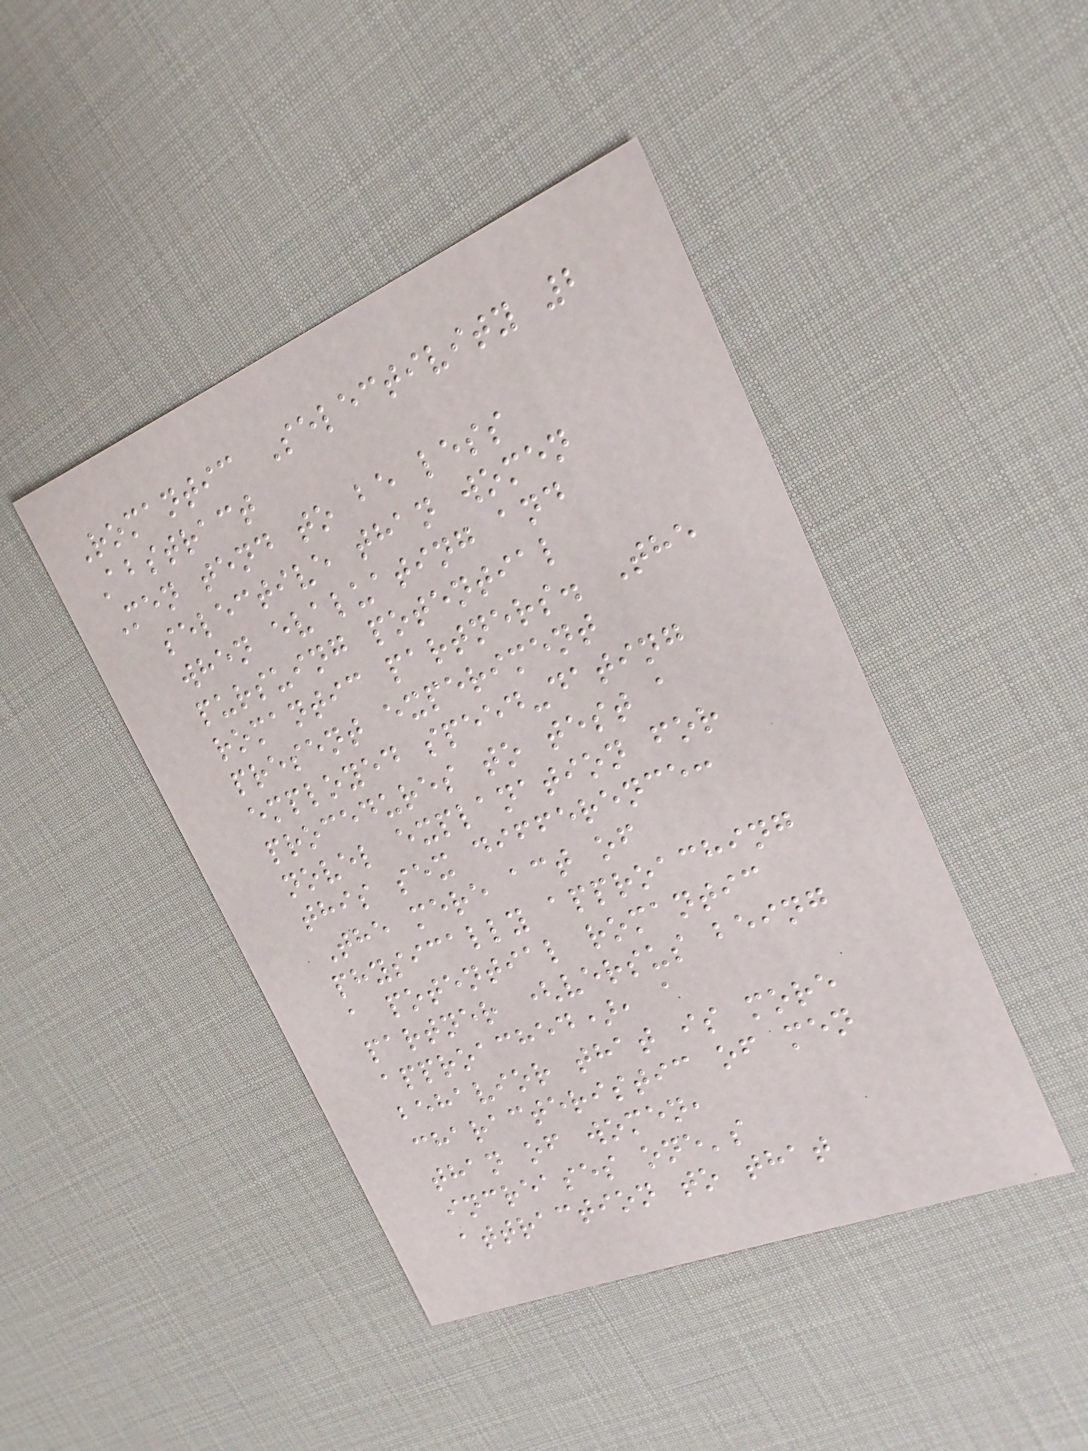Romantic Selectivity 2
Abstract
Men tend to be less
selective than women
when evaluating and
pursuing potential
romantic partners. The
present experiment
employed speed-dating
procedures to test a
novel explanation for
this sex difference:
The mere act of
physically approaching
a potential romantic
partner (versus being
approached), a
behavior that is more
characteristic of men
than of women,
increases one's
attraction to that
